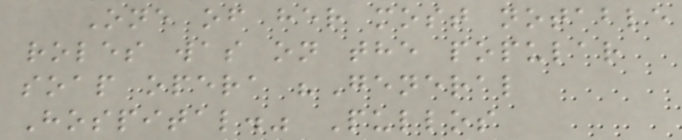One of her most notable
roles was on the popular
soap opera "General
Hospital." Pullos
